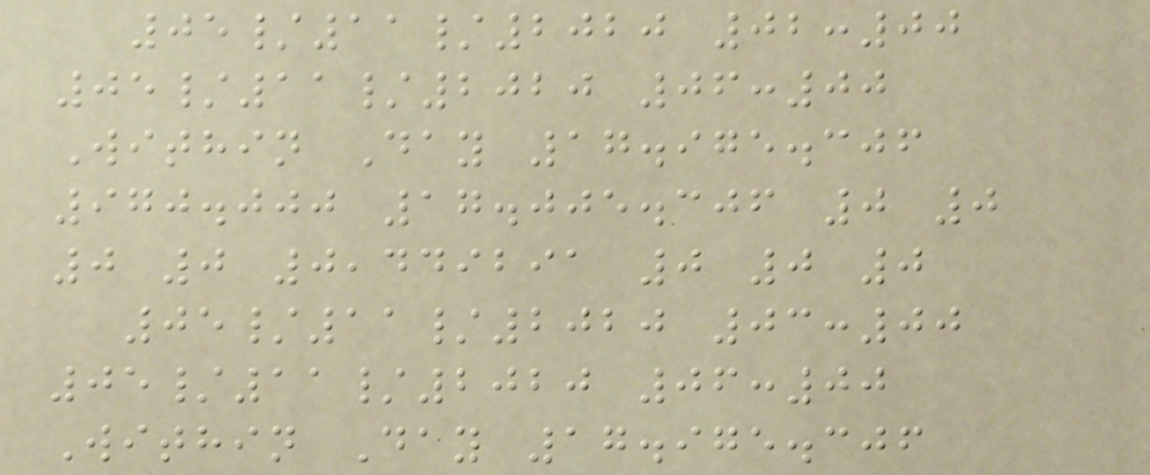05/11/2020 02:00
05/11/2020 06:00
Within Day 17.975.306
970.000 17.005.306 0 0
0 0 0,449291 0 0 0
05/11/2020 03:00
05/11/2020 06:00
Within Day 17.975.306
